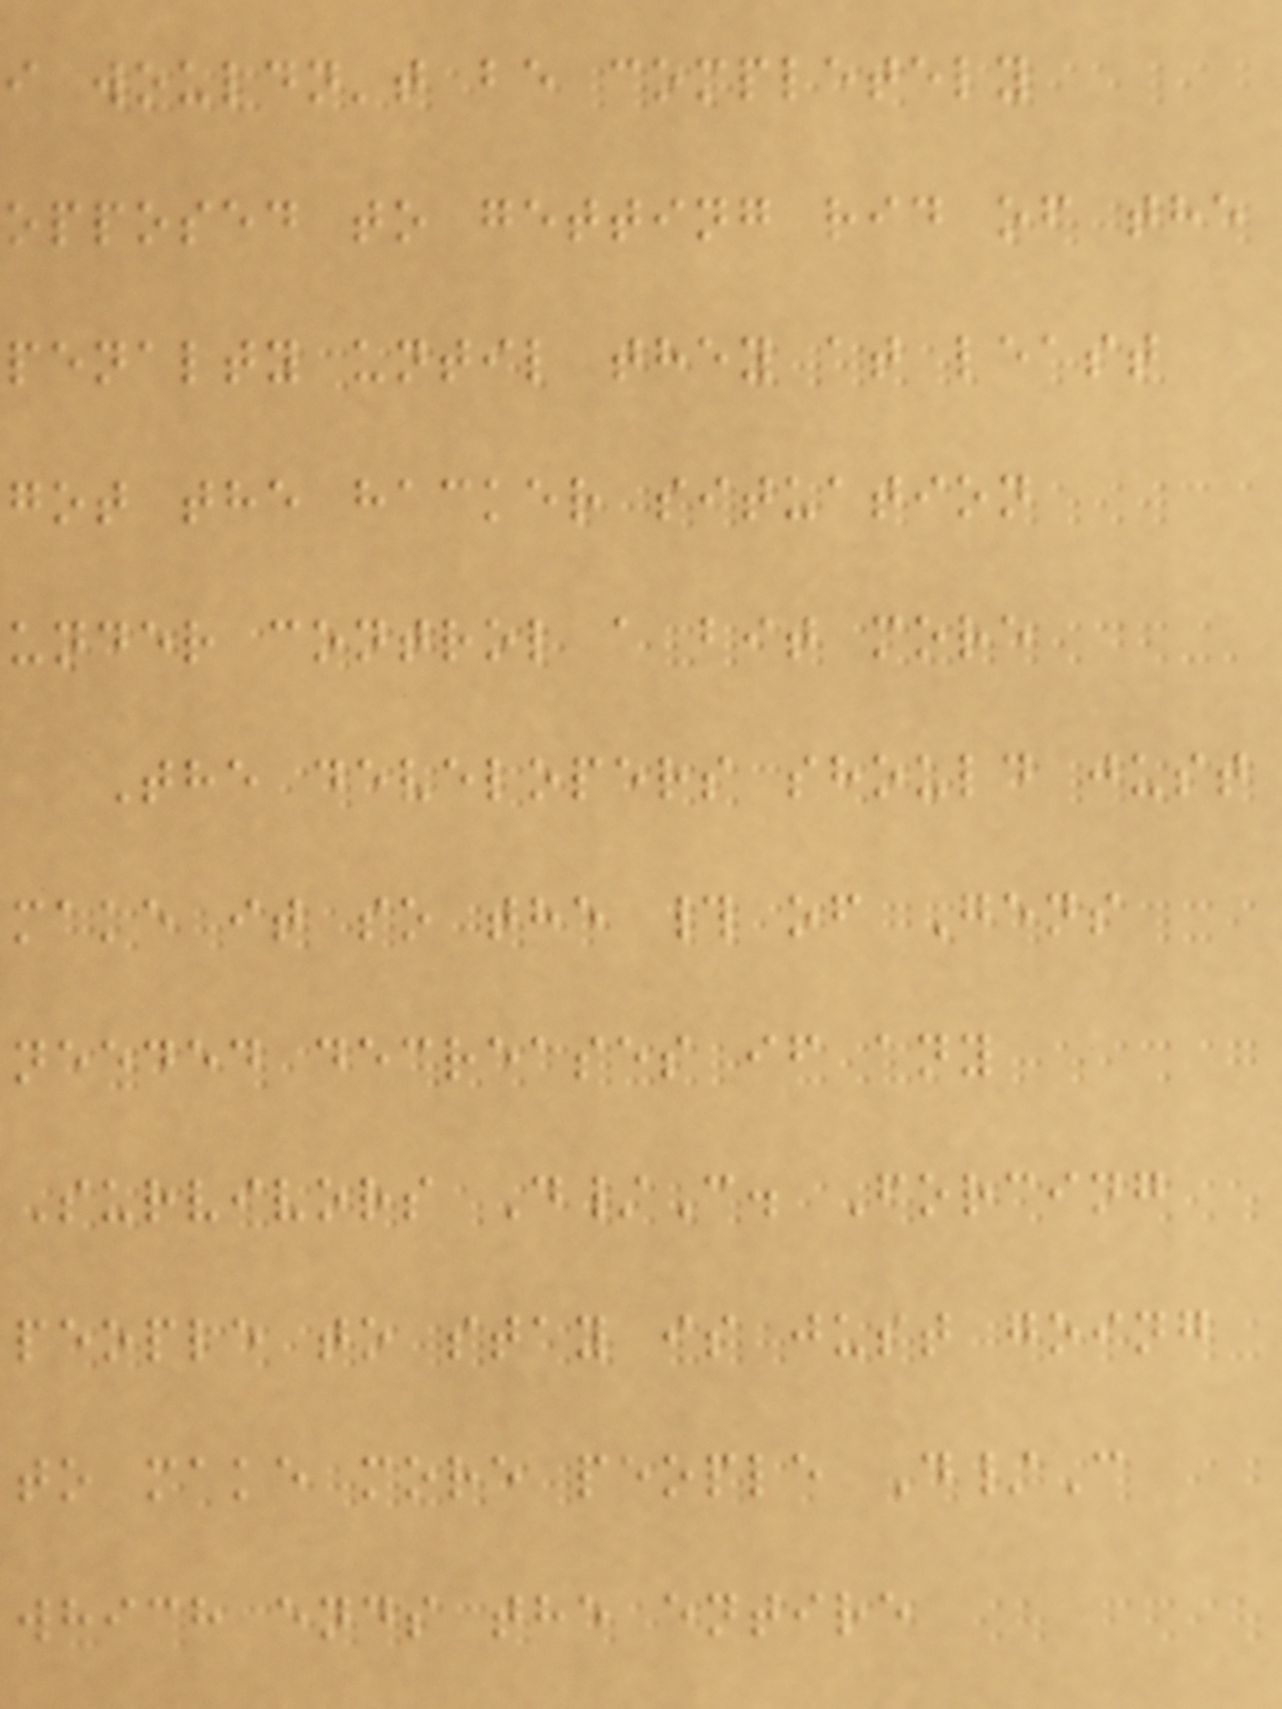i wouldn't be completely
opposed to getting rid of the
penalty until they at least
got the hacker situation
under control a bit more
The developers should just
make it so the # of Gens
needed decreases if any
Survivors D/C. Forcing
people to stay is just going
to make more people D/C
which ends the entire
